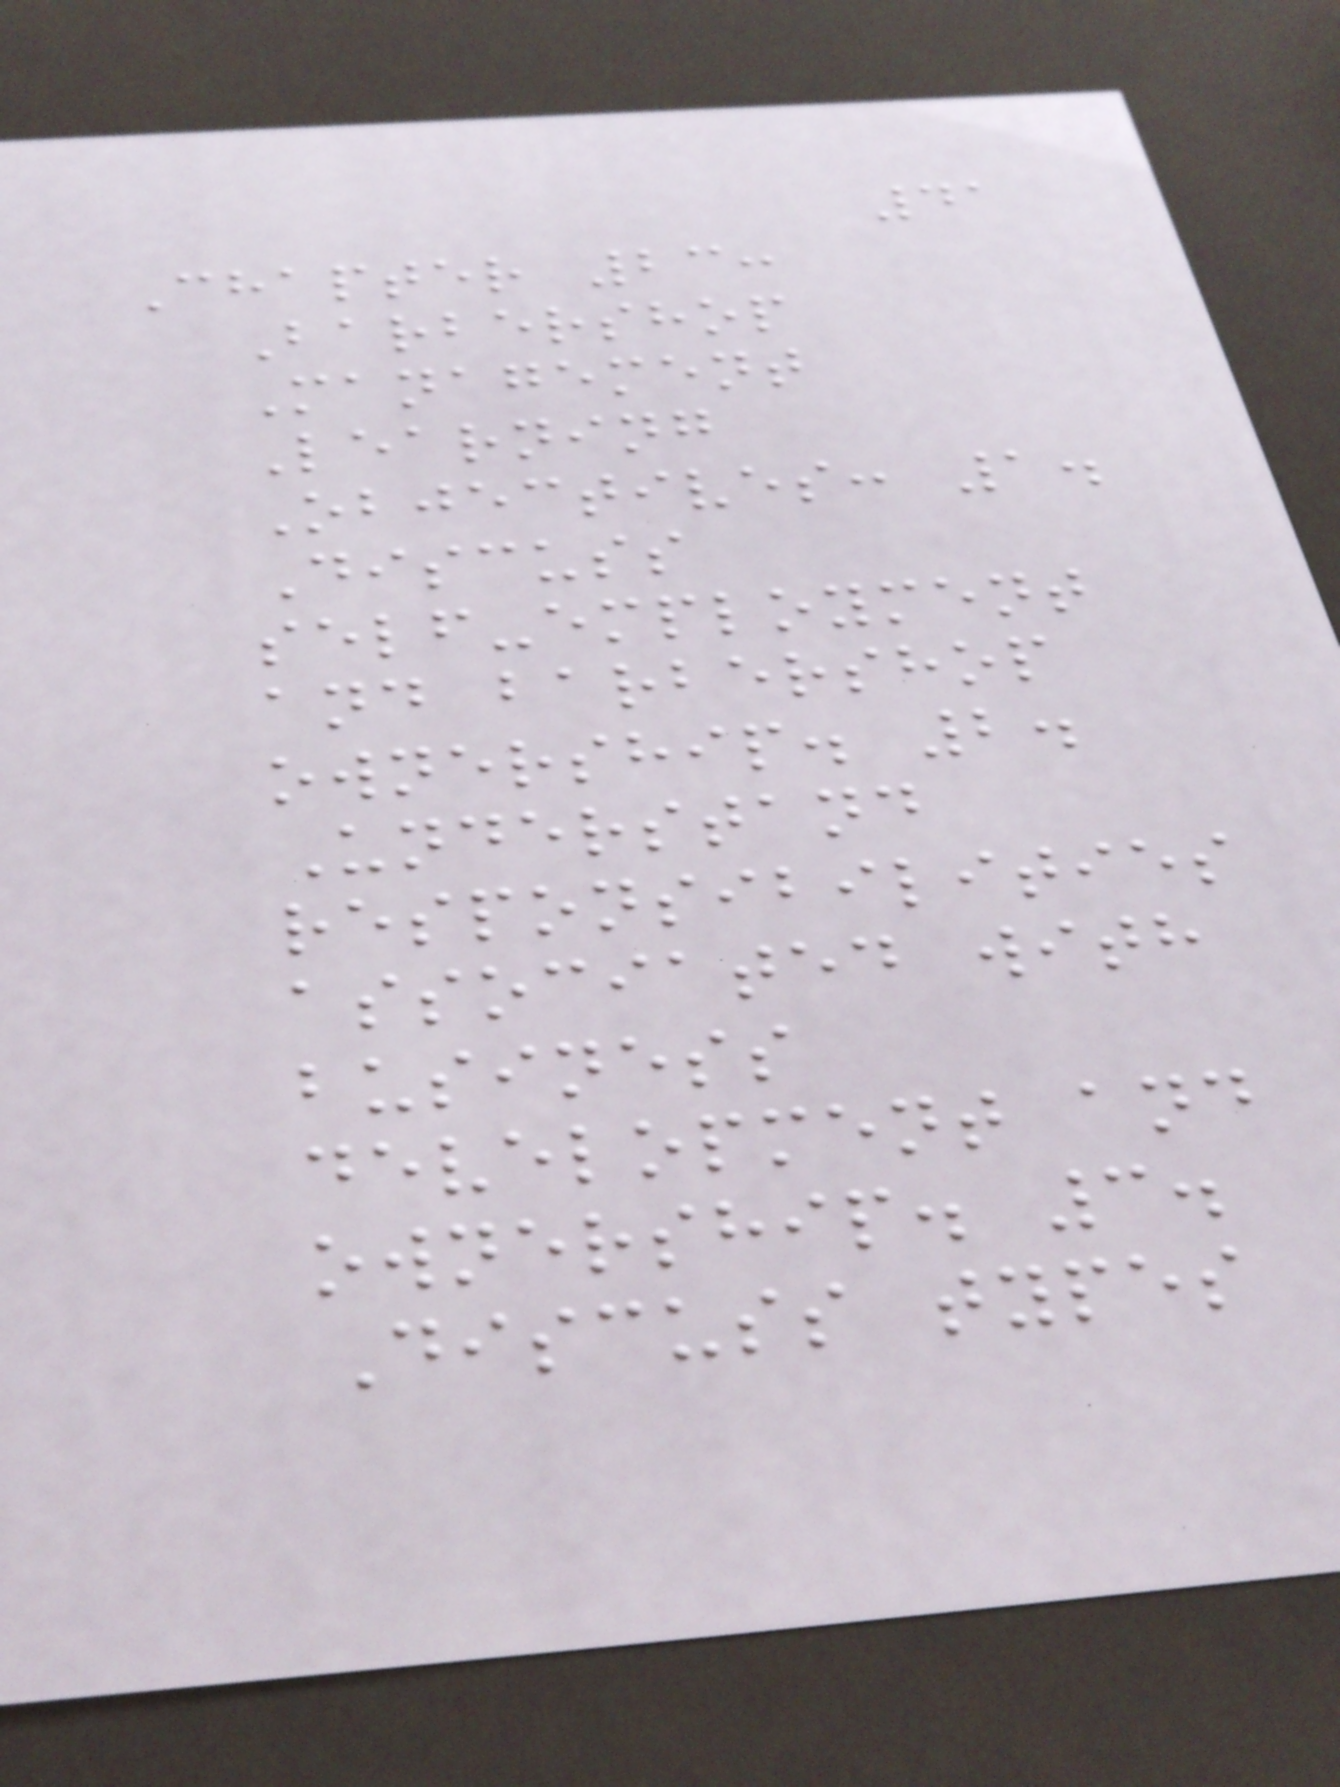41
Chapter 23:
Barbershop
Management
Learning
Objectives: 1.
Discuss
self-employment
and barbershop
ownership. 2.
Understand
responsibilities
associated with
business
development and
ownership. 3.
Discuss types
